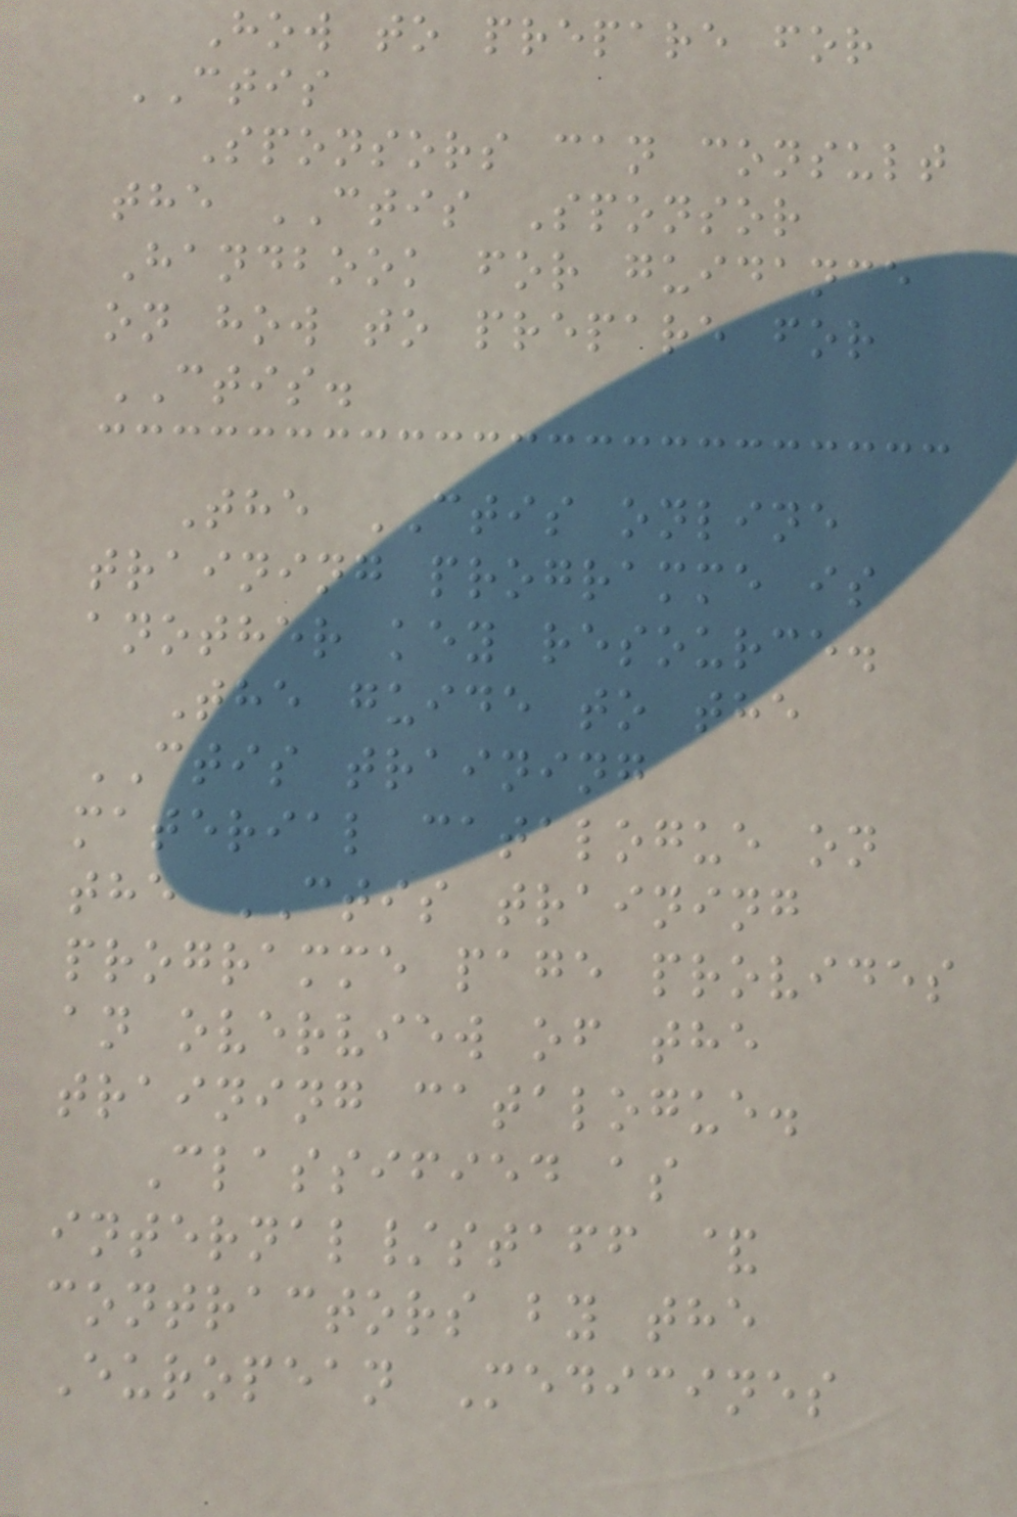How to prepare for
CTIS
Sponsors can consult
the CTIS Sponsor
Handbook for guidance
on how to prepare for
CTIS.
The CTIS online
training programme is
another key resource.
The guide to the
CTIS training
material catalogue on
the CTIS training
programme page provides
an overview of the
training catalogue.
Classified as
internal/staff &
contractors by the
European Medicines
